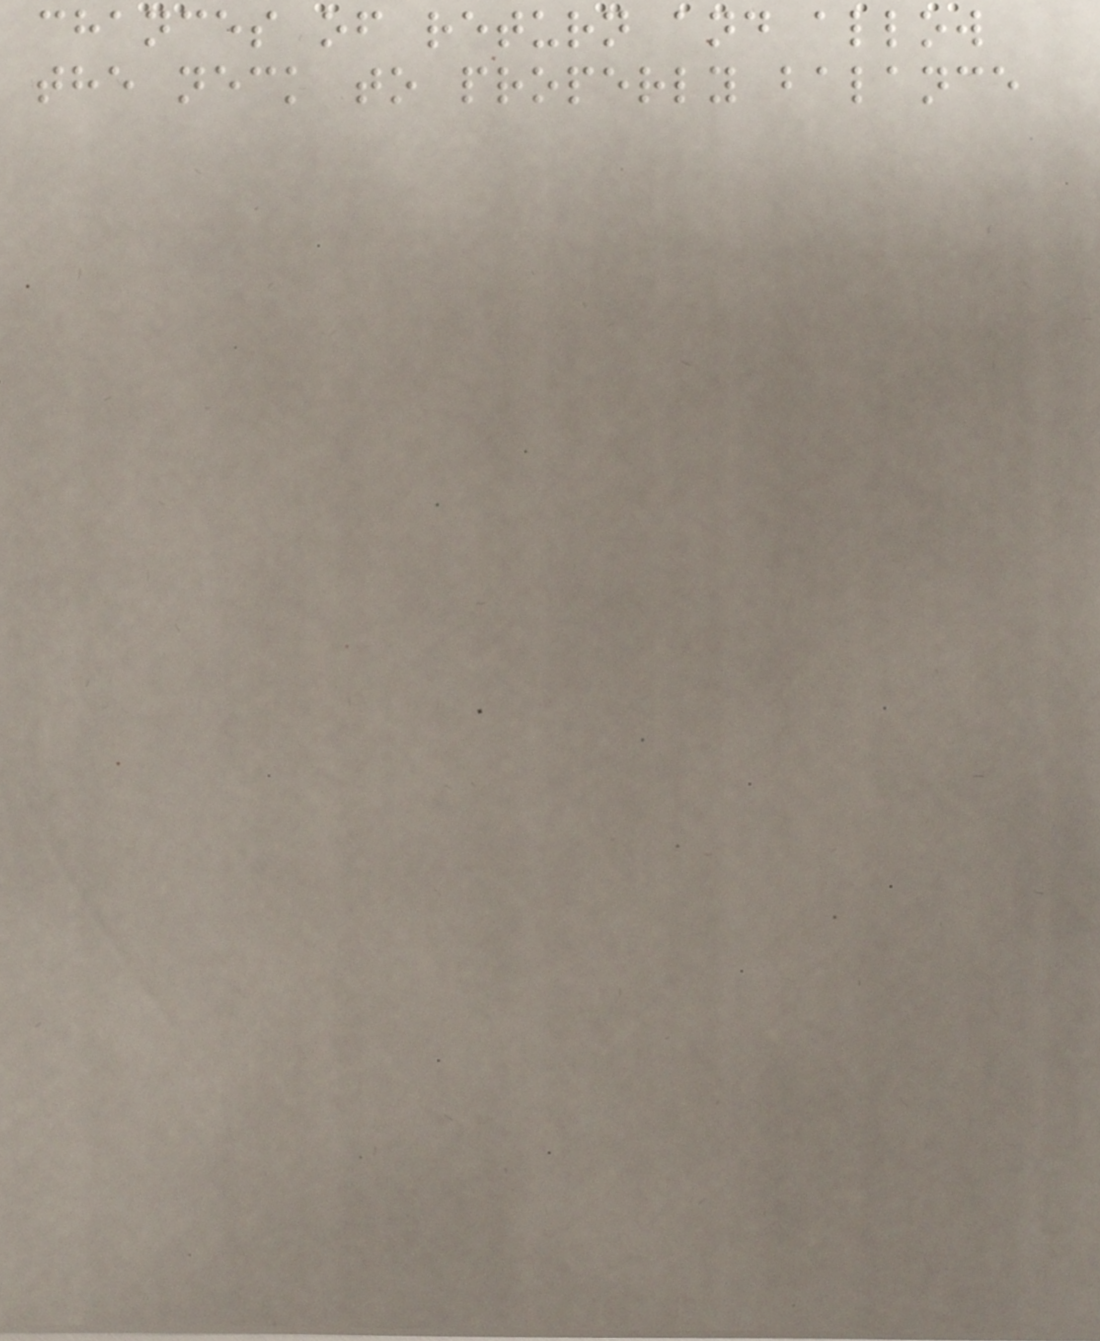chances of return and allow
the neck to properly balance
